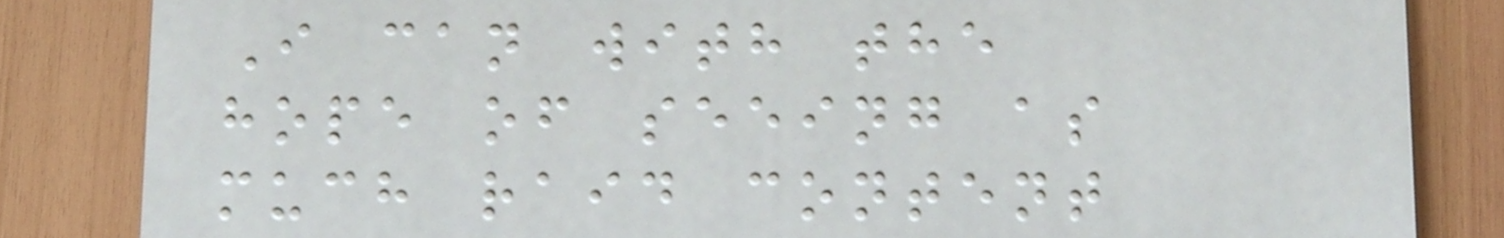I can with the
hope of seeing as
much raid content
